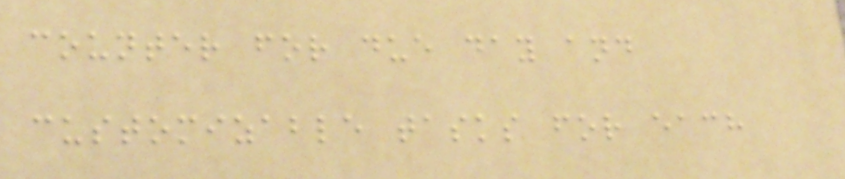counter for due day and
customizable tasks for each
